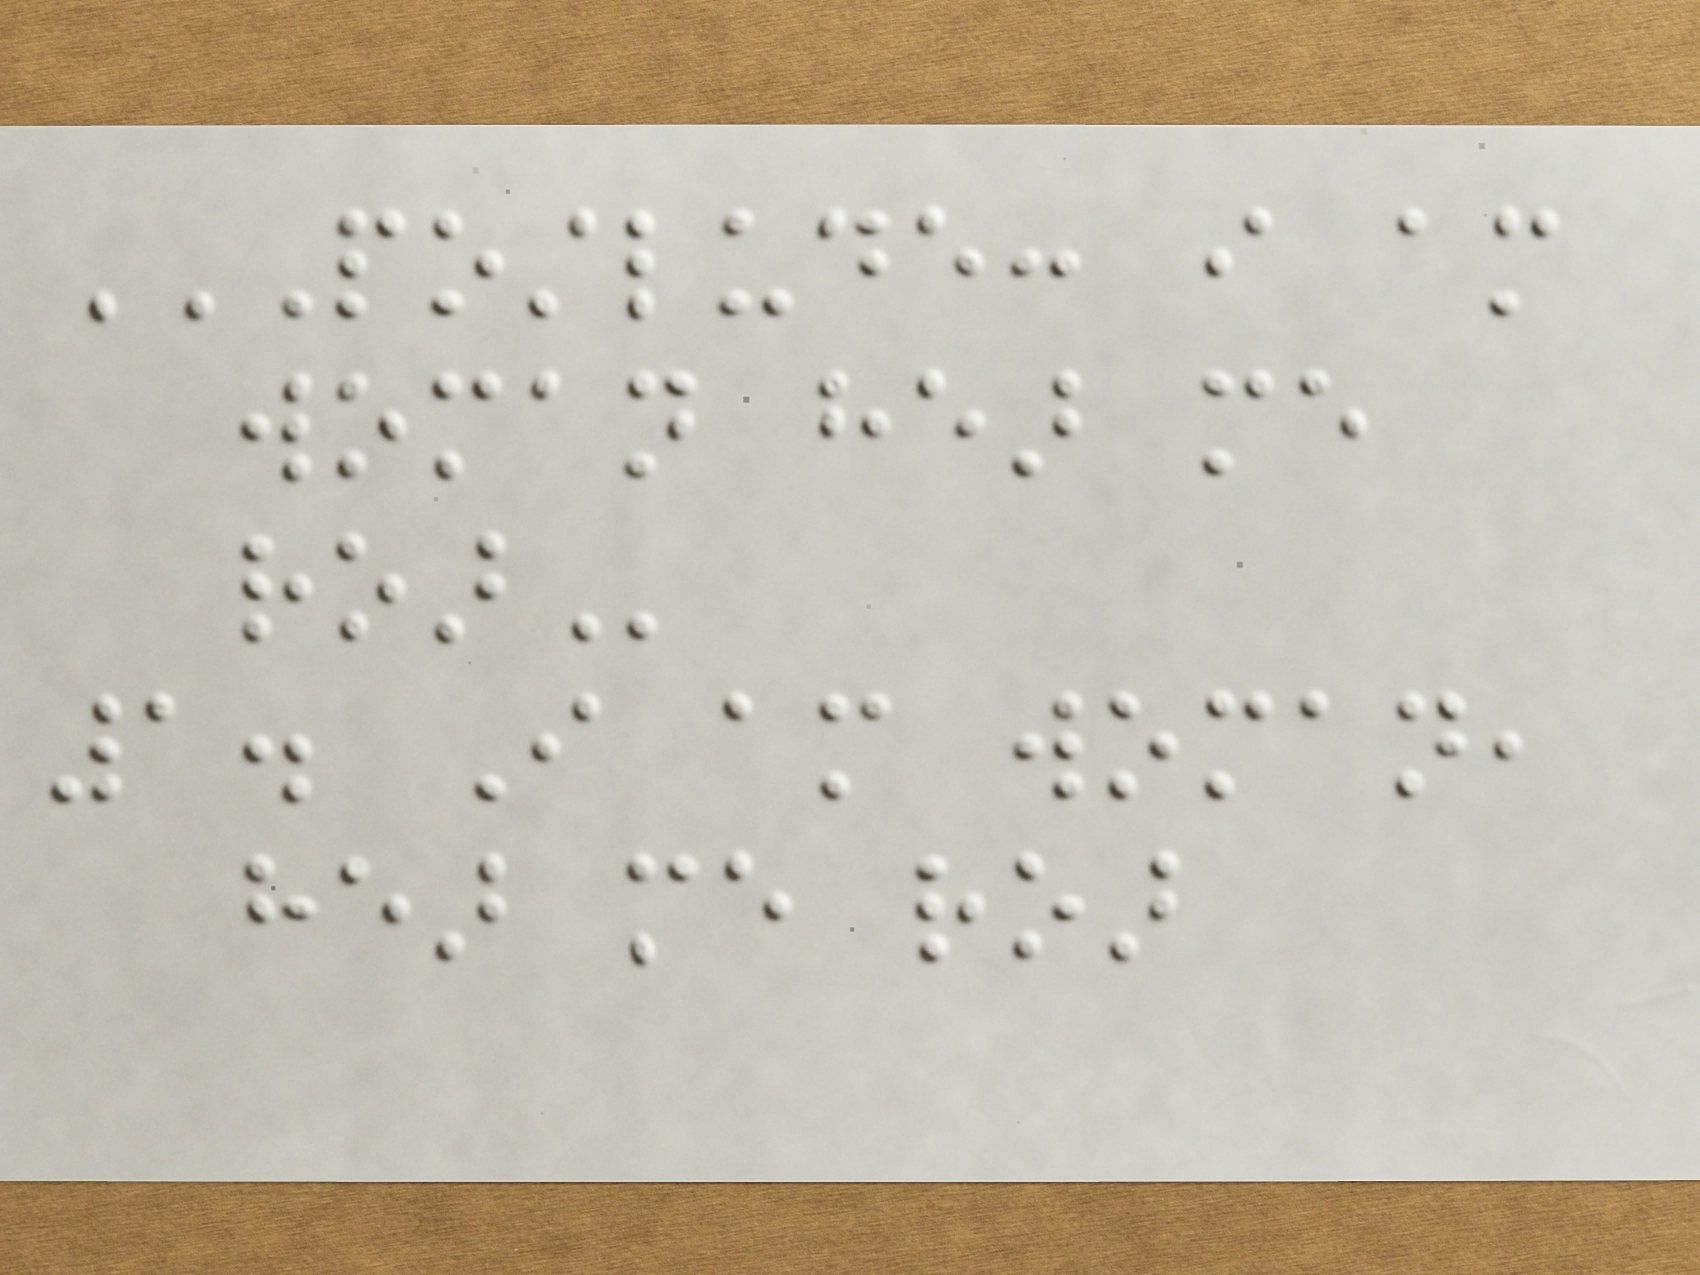POSTLUDE: I AM
WOMAN HEAR ME
ROAR
1. I am woman,
hear me roar
